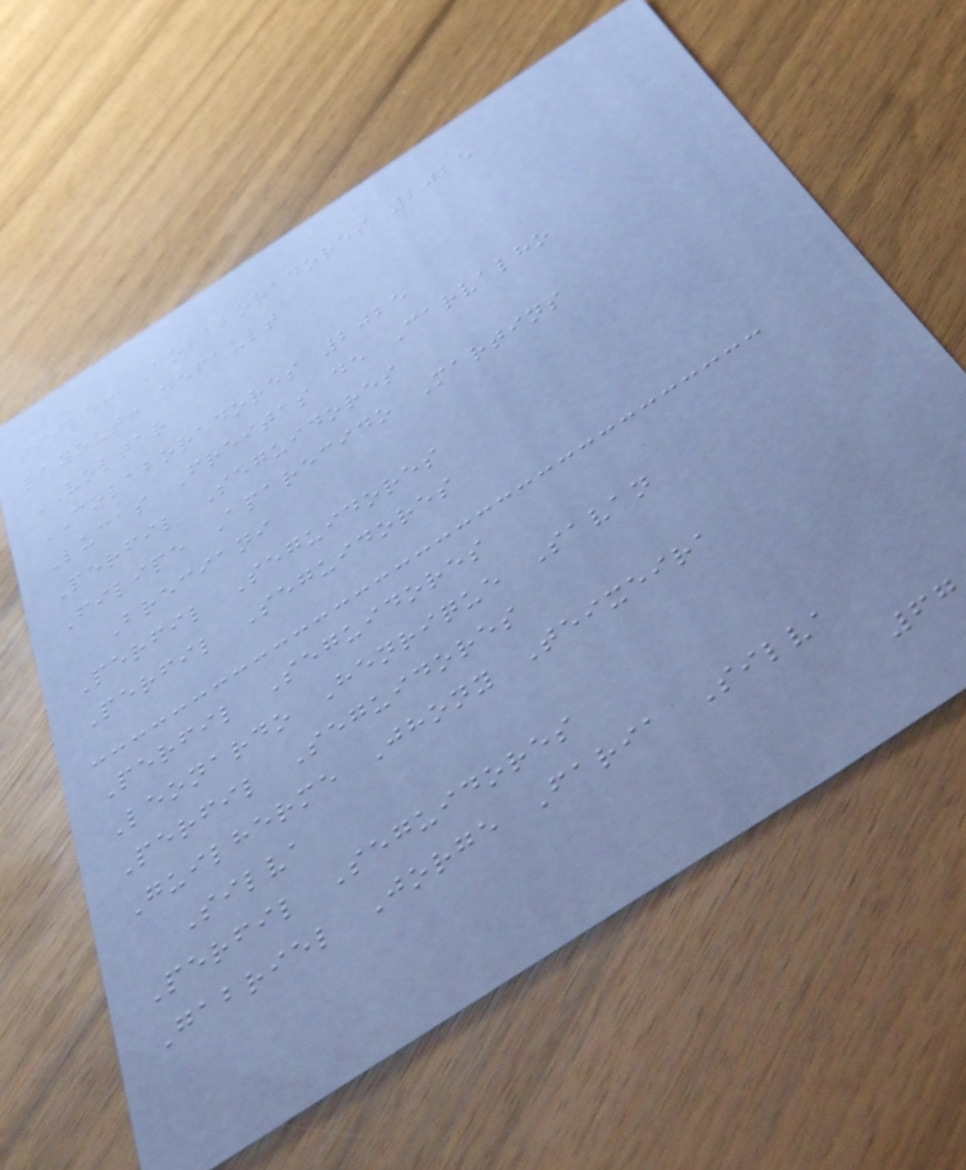title: Colaboradores 2025
layout: default
VOLTAR
COLABORADORES 2025
Lucas Freitas de Carvalho
Perfil Seguidores
Filipe Aparecido Martins
Breciani
Perfil Seguidores
Perfil Seguidores
Perfil Seguidores
Leonardo Henrique Savan
Perfil Seguidores
Guilherme Jhony Teixeira
Silva
Perfil Seguidores
Gabriel Jorge Faria Silva
67
